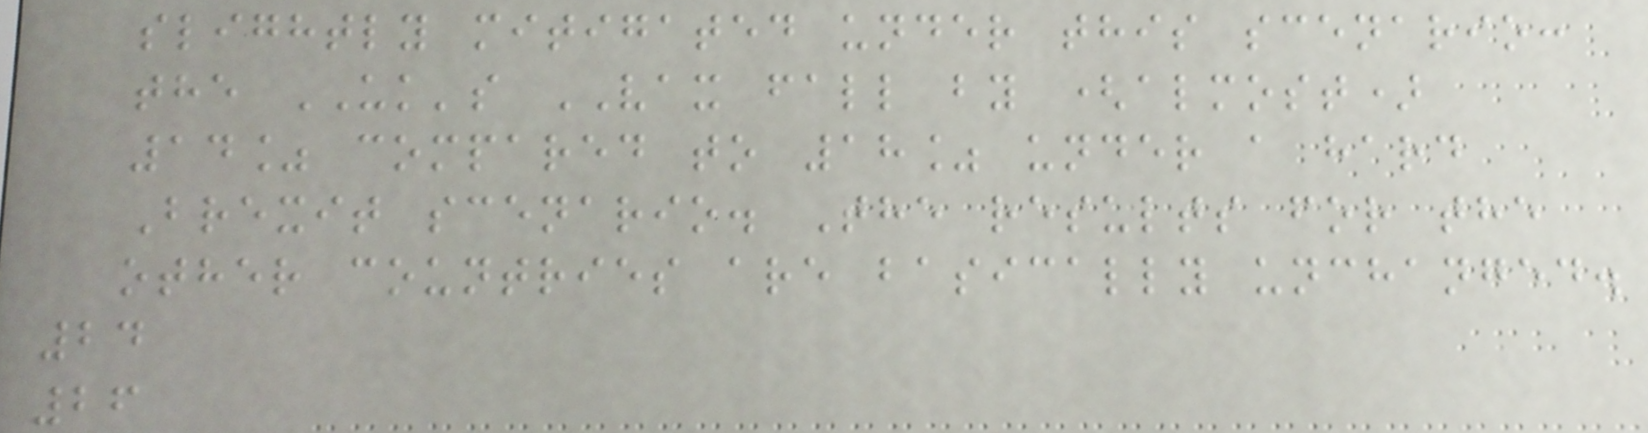slightly mitigated under this scenario:
the UK's VAX fall by (almost)
14% compared to 18% under a hard
Brexit scenario. The results for the
other countries are basically unchanged.
24
26
